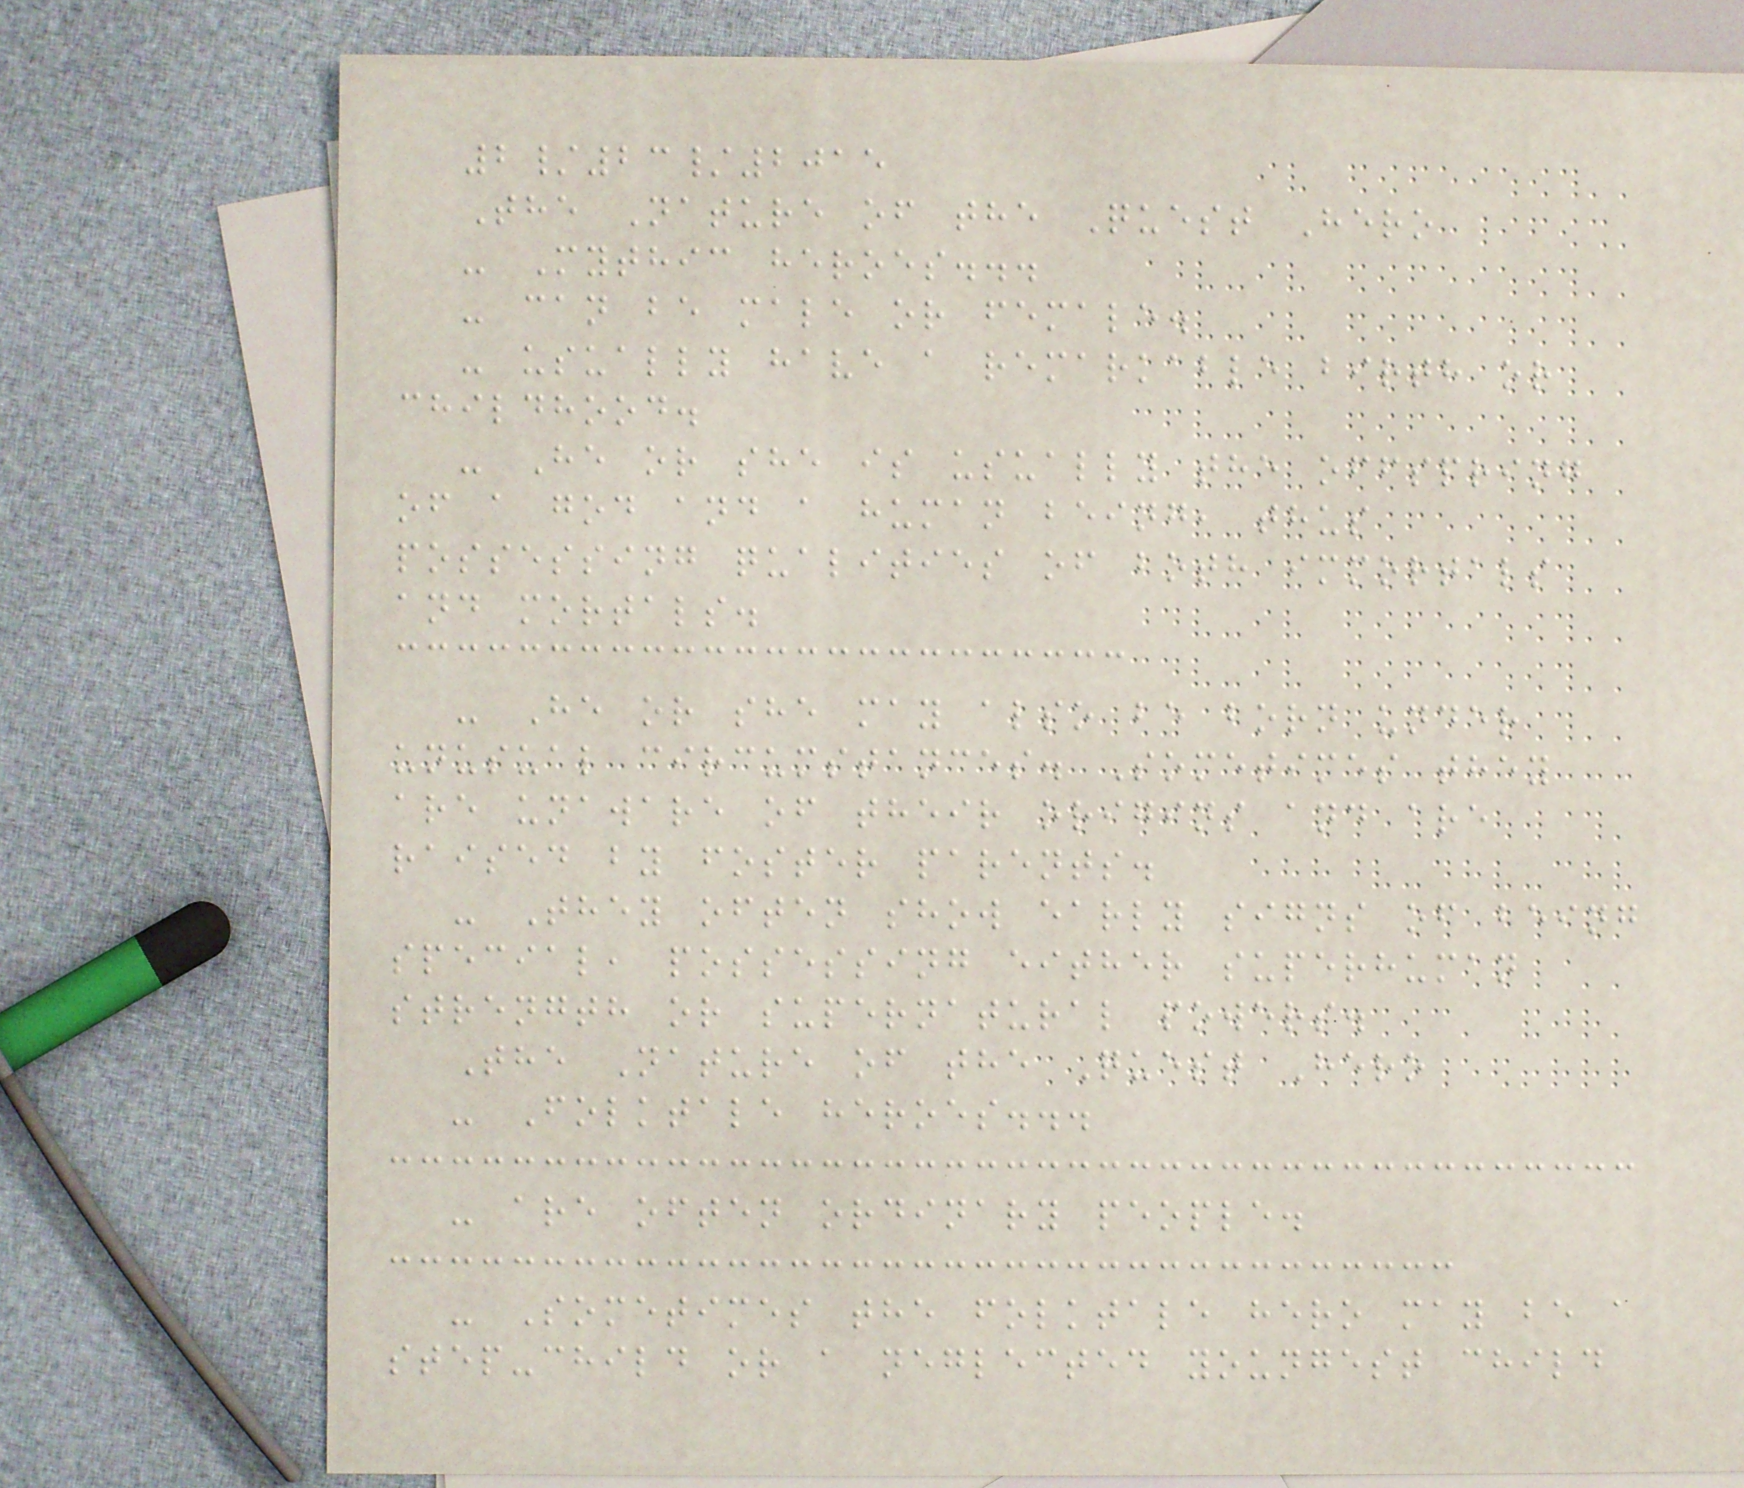2/23/2015
The Nature of the Quest Hero
- Mythic heroes...
- can be male or female.
- usually have a remarkable birth or
childhood.
- He or she is usually the offspring
of a god and a human being, thus
possessing qualities of both immortals
and mortals.
- He or she may also be born under
unusual circumstances. Sometimes they
are unaware of their origins and are
raised by foster parents.
- They often show early signs of being
special, possessing either superhuman
strength or supernatural powers.
The Nature of the Quest Hero
- Folktale heroes...
- are often ordinary people.
- Sometimes the folktale hero may be a
step-child or a neglected youngest child
